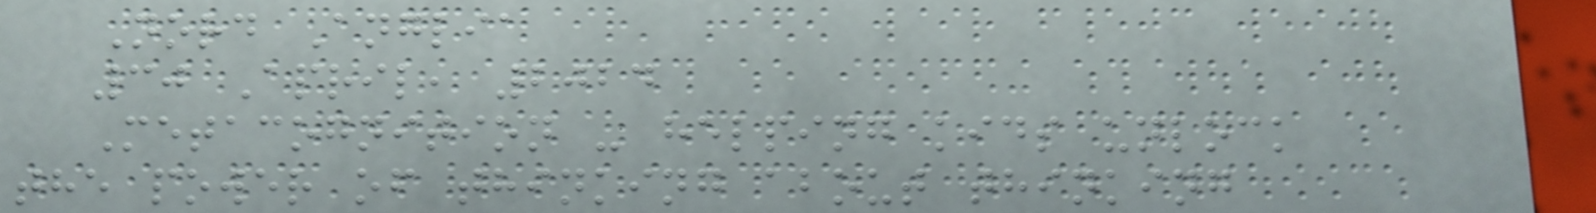Nord Anglia
30 April, 2024
Metacognition - helping kids unlock
the power of thinking about thinking
